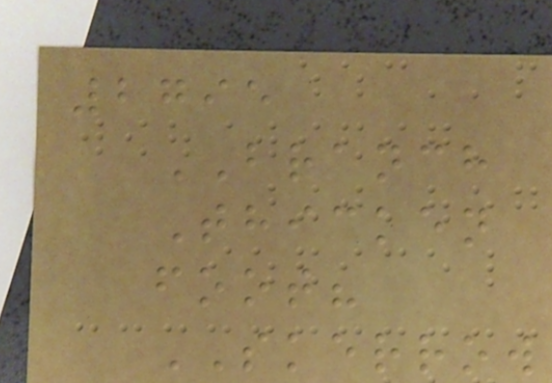2795
BRANCH
Thicken
foot?
SKERROW
